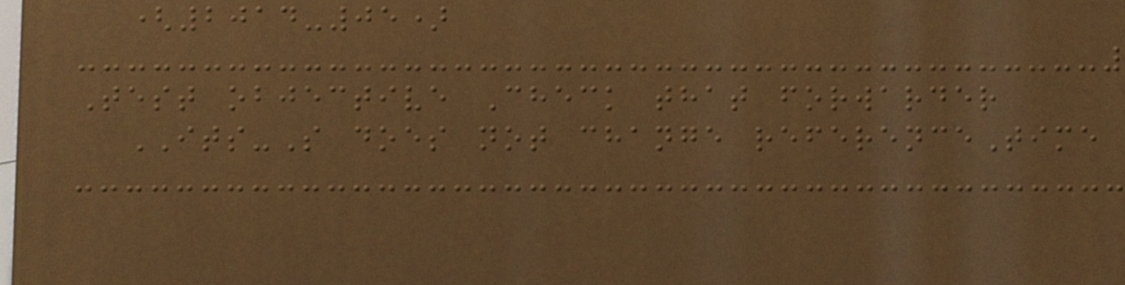(2014-05)
Test objective Check that forwarder
ITS-S does not change referenceTime
